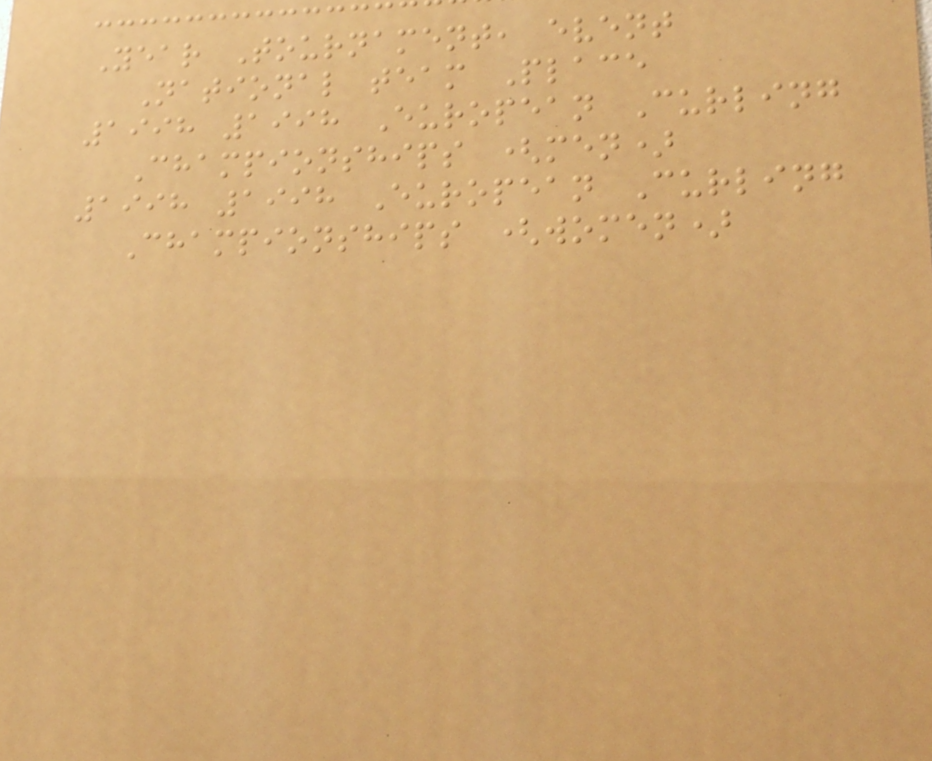Year Tournament, event
National team Place
1998 1998 European Curling
Championships (men)
1998 1998 European Curling
Championships (women)
